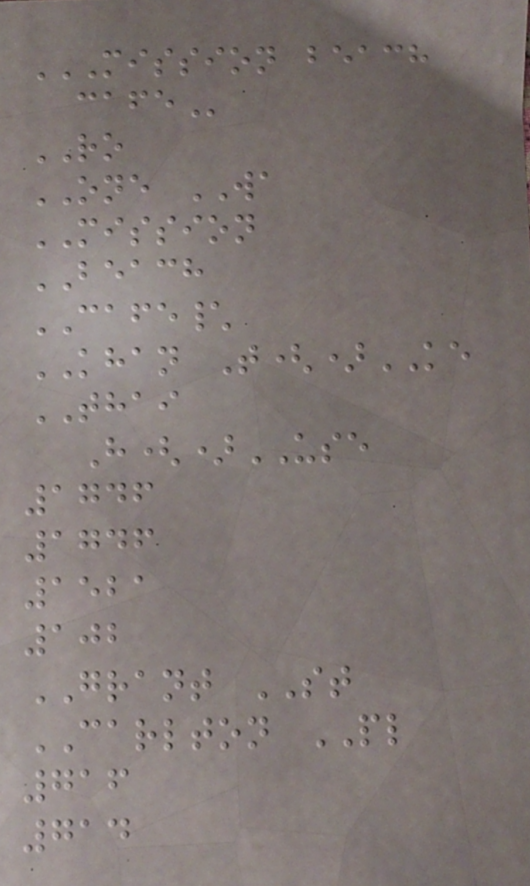MISSION BEACH
CAFE
RO
ONE WA
MISSION
BEACH
CAFE\
KHAN T()KE
THAI
H()USE
1746
1746
1521
102
GRANT ST
CARLTON PL
716
714
